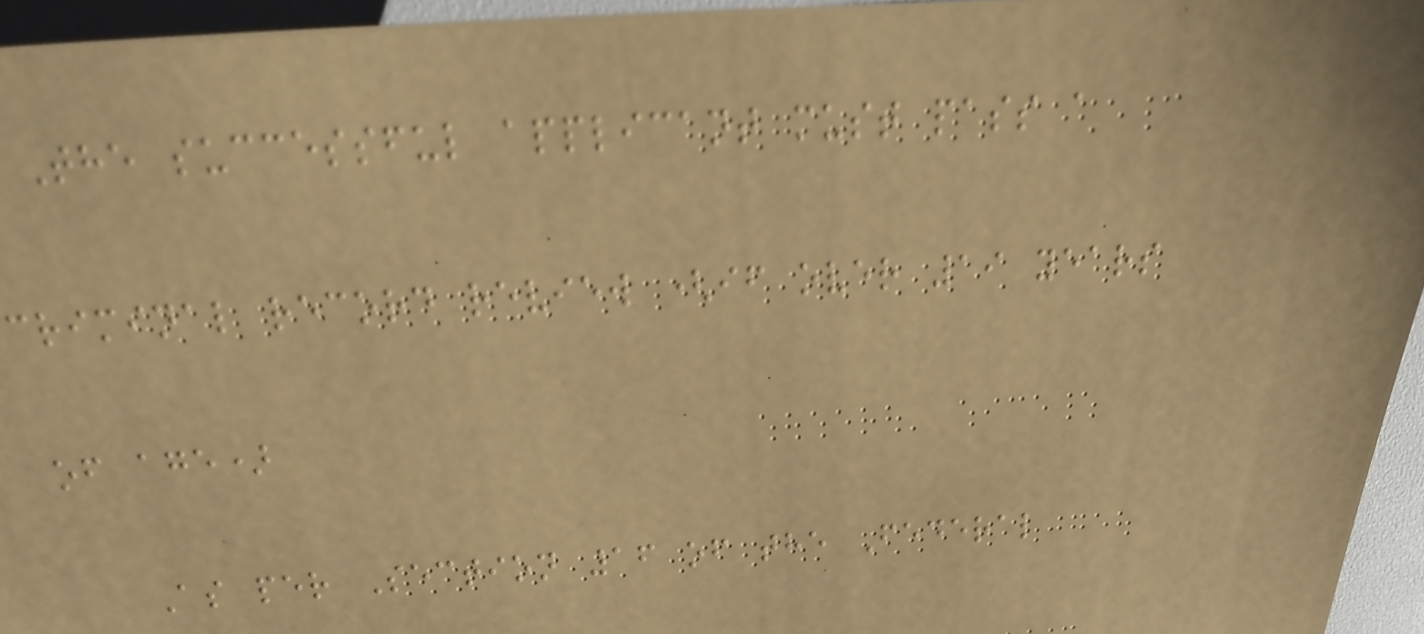The successful applicant must pass a
criminal record review (if over 19 years
of age)
As per Section 16 of the Federal
